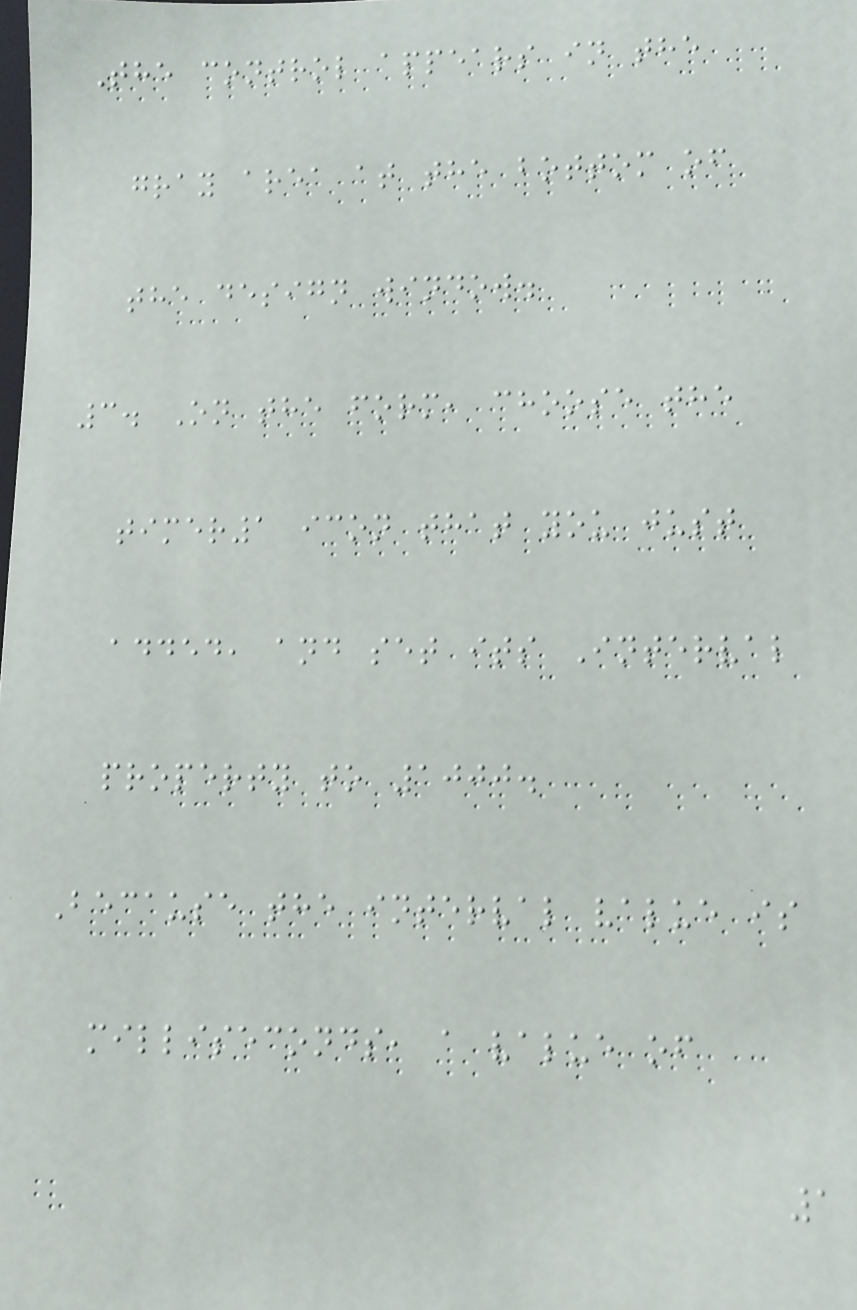The control appears in the
gray area at the bottom of
the design window.
3. On the form, choose the
timer1 icon that you just
added, and set its Interval
property to 1000.
Because the interval value is
milliseconds, a value of
1
